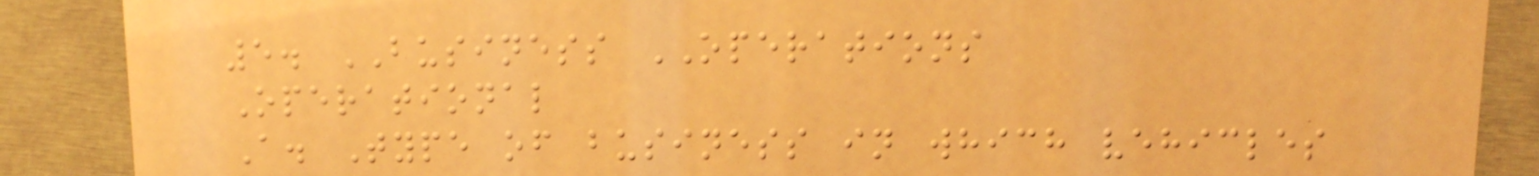5. BUSINESS OPERATIONS
Operational
A. Type of business in which vehicles
